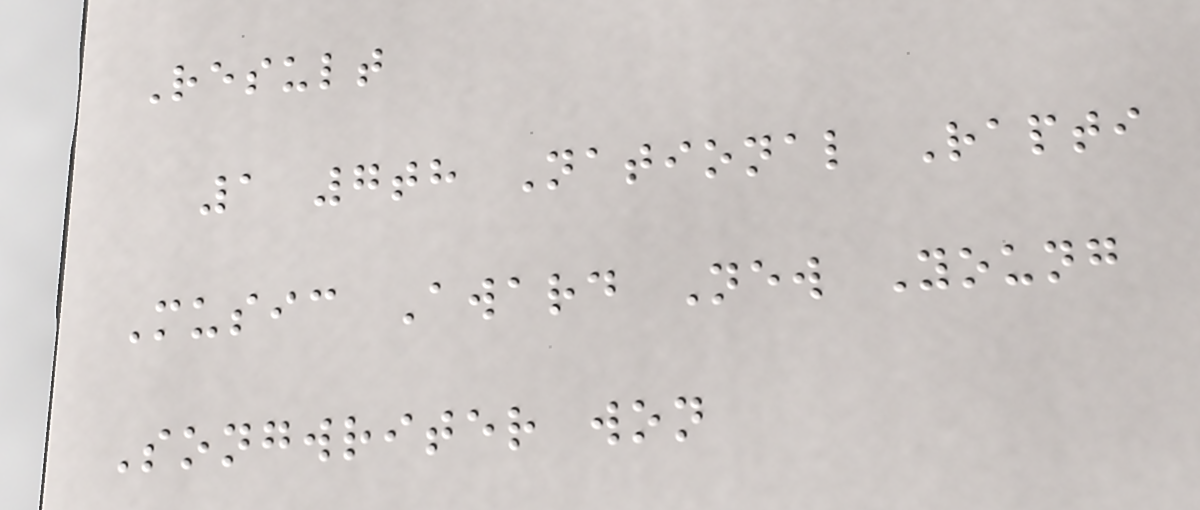Result
1 7th National Rapti
Music Award New Young
Songwriter won
